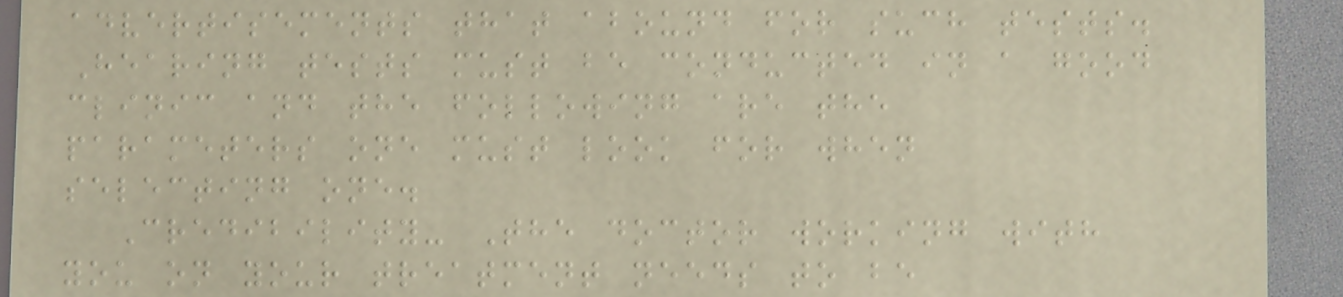advertisements that abound for such tests.
Hearing tests must be conducted in a good
clinic and the following are the
parameters one must look for when
selecting one.
Credibility- The doctor working with
you on your treatment needs to be
